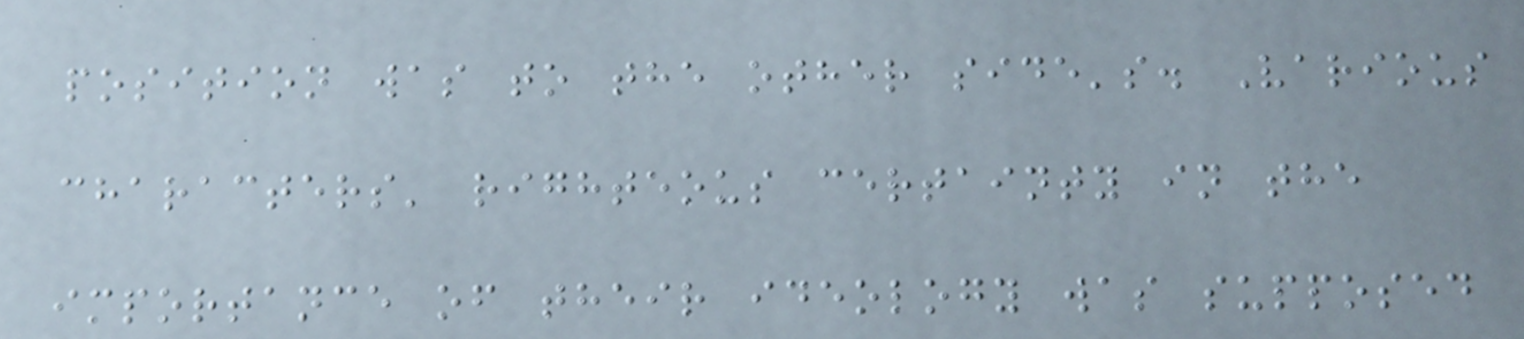position was to the other side's. Various
characters' righteous certainty in the
importance of their ideology was supposed
